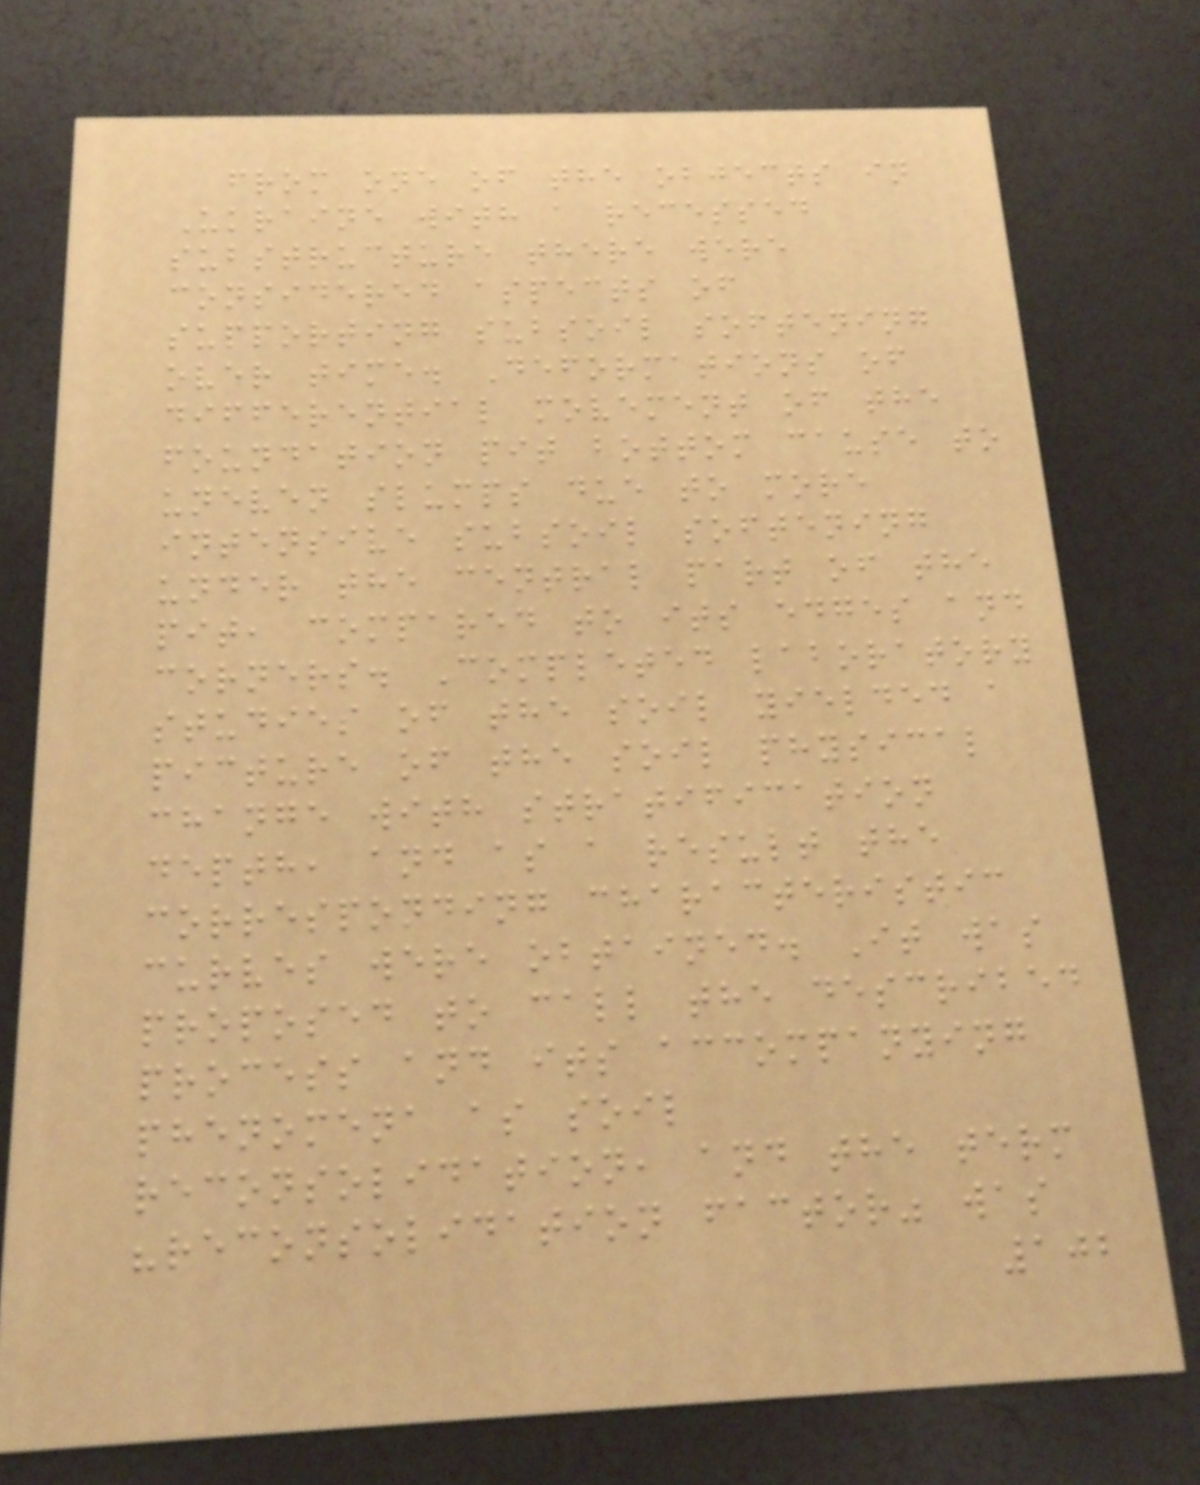from one of the objects in
Ukraine with a recessed
substructure there were
considered aspects of
supporting subsoil softening
over time. Deformations of
differential movement of the
foundation pit bottom cause to
uneven slumps due to more
intensive subsoil softening
under the central part of the
pit, compared to its edges and
corners. Completed laboratory
studies of the soil yielded a
picture of the soil physical
change with stratification
depth, and as a result the
corresponding characteristic
curves were obtained. It was
proposed to call the described
process and its accompanying
phenomena as soil
reconsolidation, and the term
"reconsolidation factor" was
102
